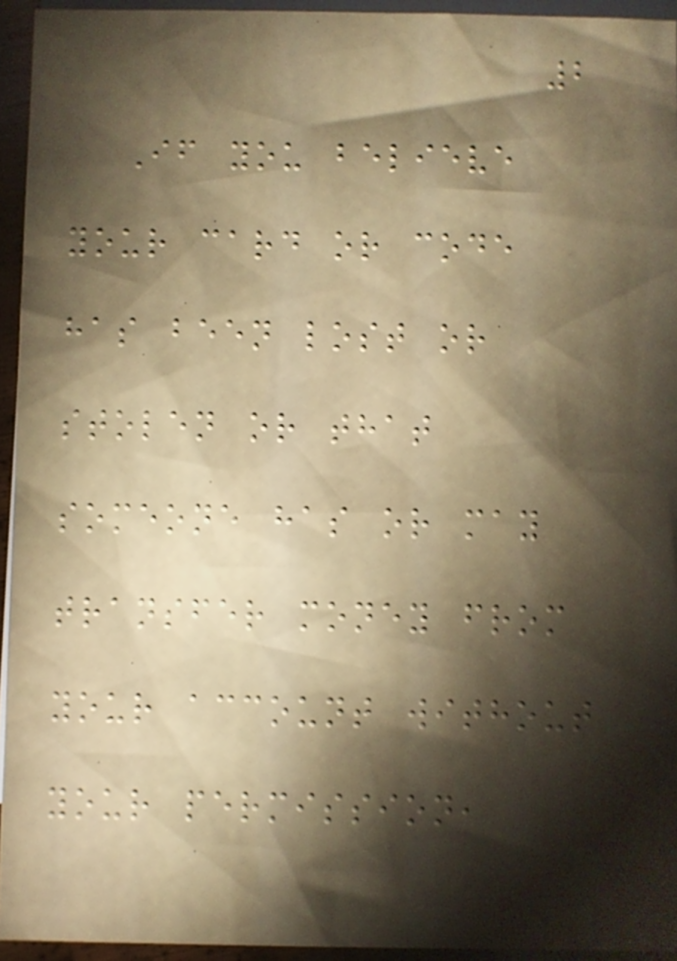2
If you believe
your card or code
has been lost or
stolen or that
someone has or may
transfer money from
your account without
your permission,
